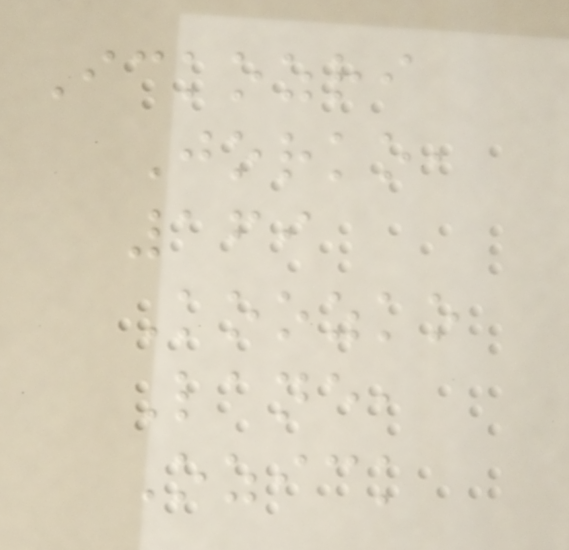Ickozri
Jorko,
169
Koozko
Lane,
Ozick
